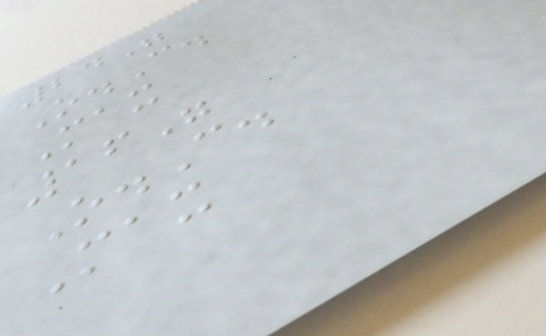24"
O.C.
Max
16"
O.C.
Max
